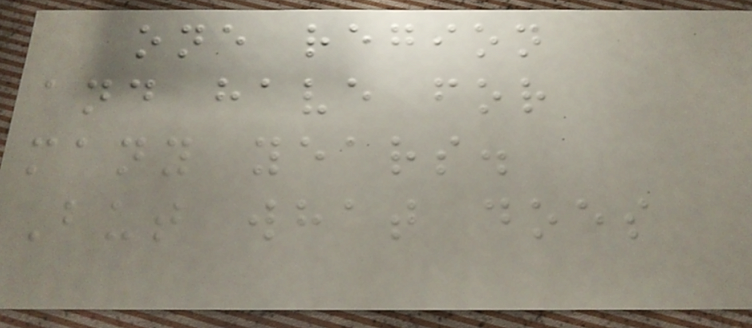one region
and have for
many years.
But what does
